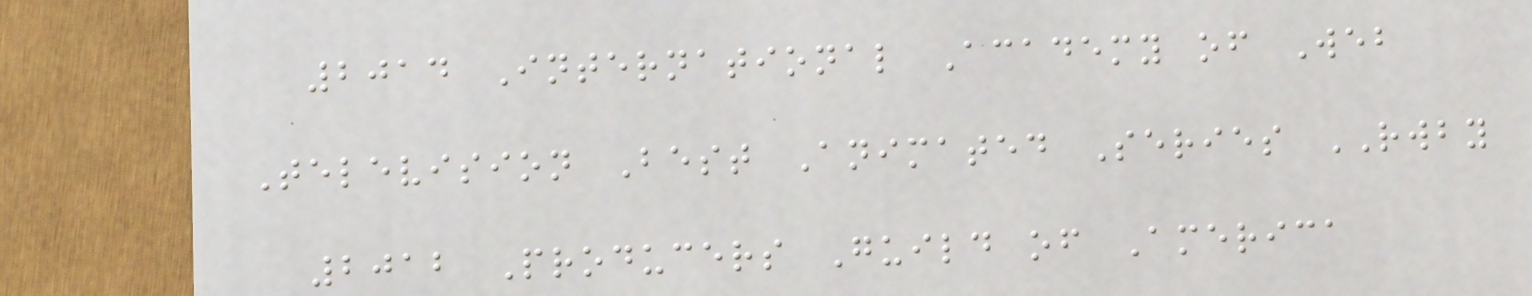2014 International Academy of Web
Television Best Animated Series RWBY
2012 Producers Guild of America
